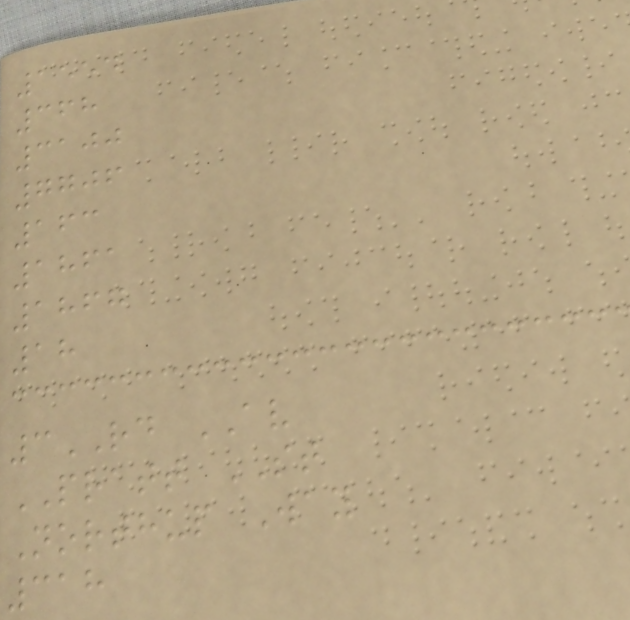1554
368
3100
7706
163
1861
1867
18
3RD AV
PRATT ST
Northup Way
318
